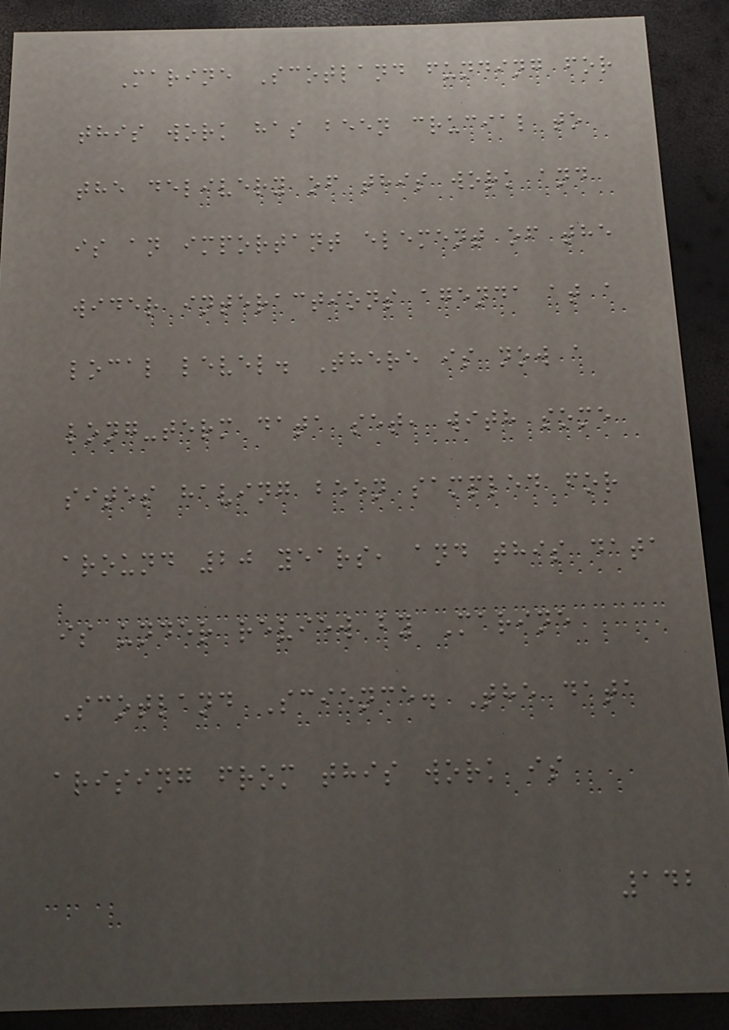Marine Scotland funding for
this work has been crucial to
the delivery of this work and
is an important element of the
wider interactions agenda at a
local level. There is now a
long-term data set, with some
sites having been sampled for
around 20 years, and this data
is under review by Marine
Scotland Science. The data
arising from this work is
142
